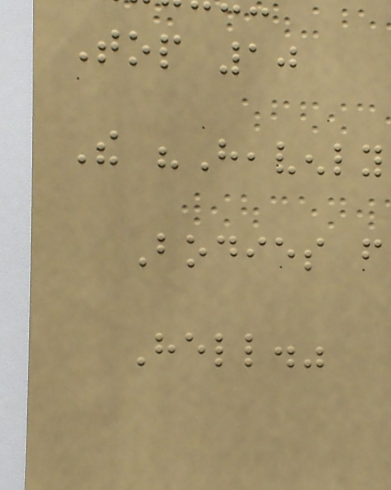Top 10
The "Heavenly
Bodies from
Hell."
